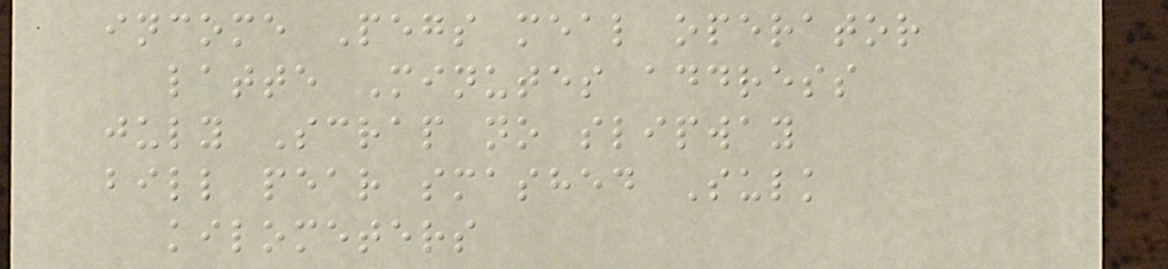income Pegs meal operator
latte Minutes address
july Scrap no slipway
bill pear smashed Sulk
kilometers
